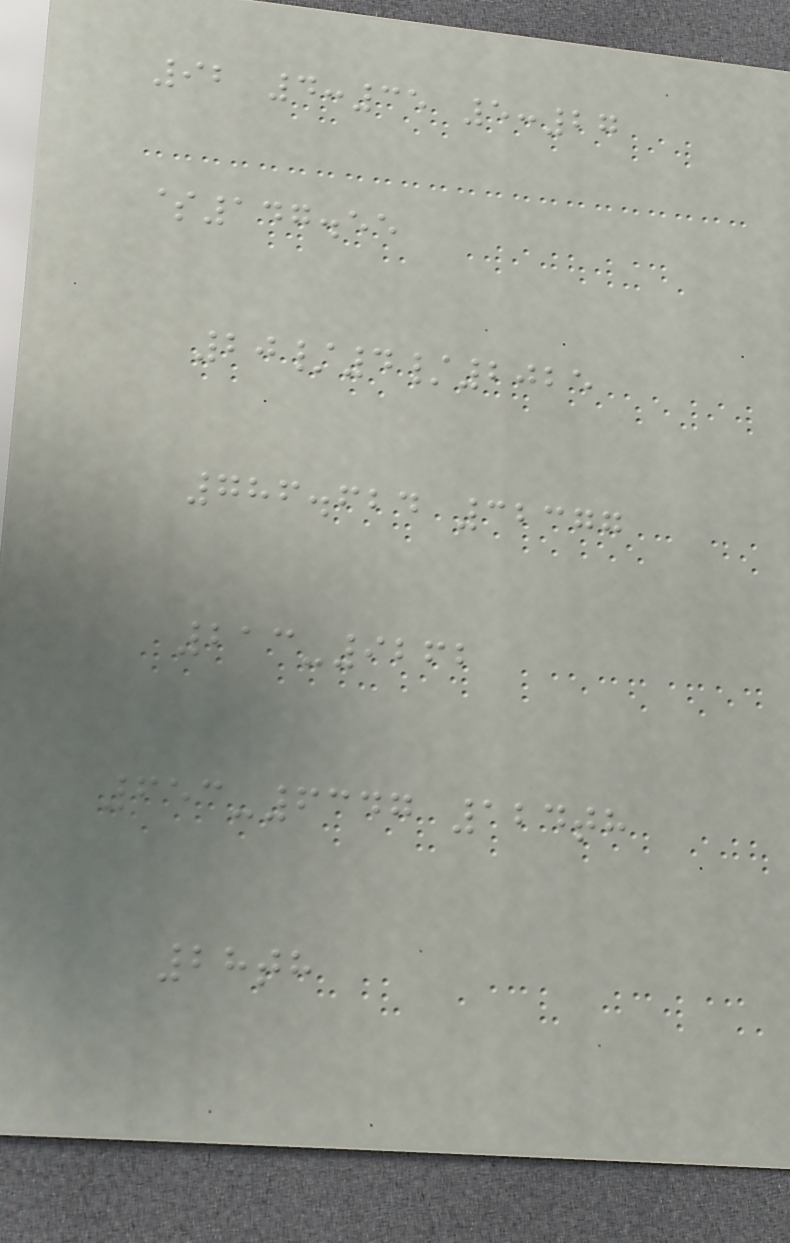92 4:35 5:27
$147.55
20/4/2025
786.624 32377
213-9262
653-6347 124th
28th
